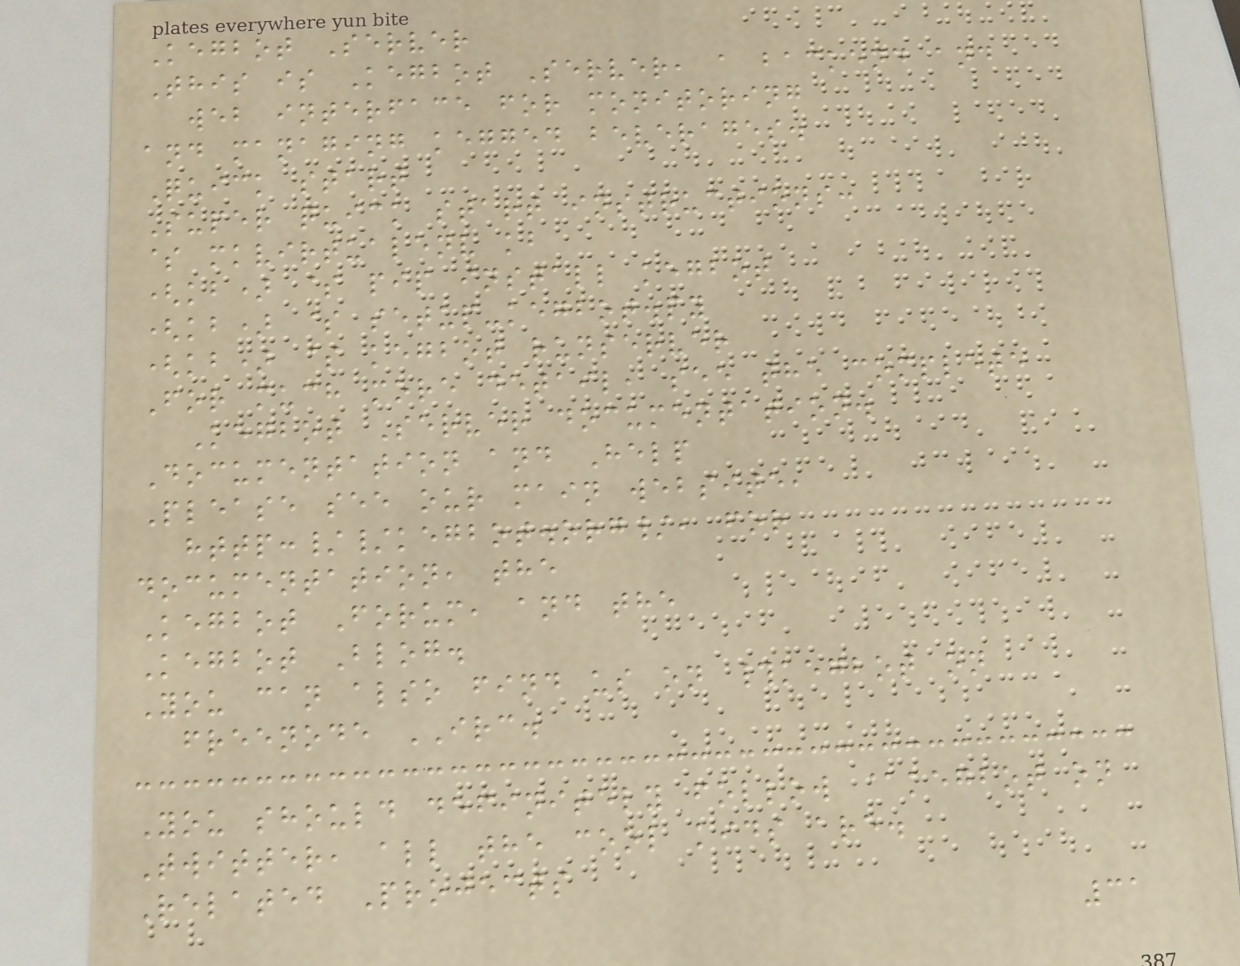Kegbot Server
This is Kegbot Server, a backend and
web interface for monitoring
and managing kegged beverages.
Quick start
Super quick start instructions:
$ mkvirtualenv kb
(kb) $ pip install kegbot
(kb) $ setup-kegbot.py
(kb) $ kegbot runserver
For much more detail, see the complete
Kegbot Server documentation.
Documentation and Help
Please see our main website,
http://kegbot.org/, for
documentation, the
Kegbot Forum, and the
Kegbot Blog.
You can also find us on #kegbot on
freenode IRC.
You should definitely follow @kegbot on
Twitter, all the cool kids are.
Related Projects
31
